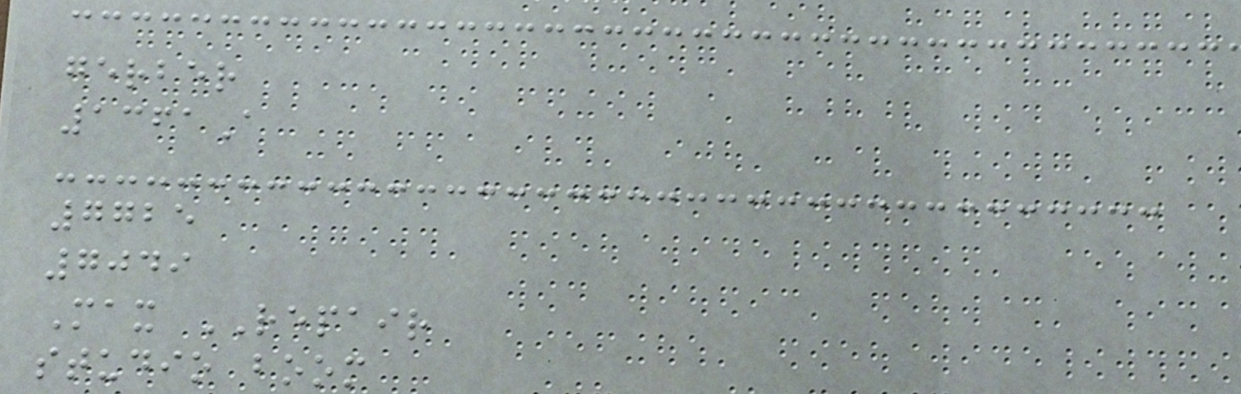gerber
1361A
7725
7049
Max REPAIR
studio boom
